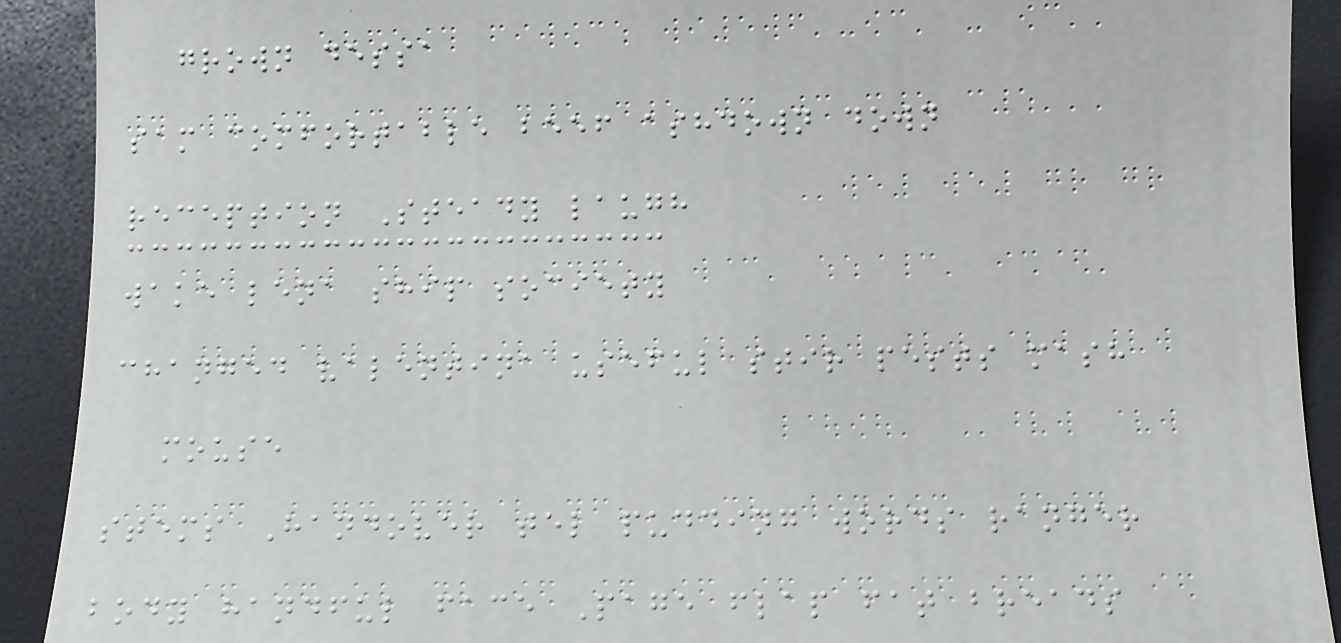grown dessa
sam comfortable beef ashdown down
reception Steady laugh
wake lena ship society
changed valentina useful stir pests mash
mouse
stems Handover tel pudding words ranger
body handful face Page flap fat breads
